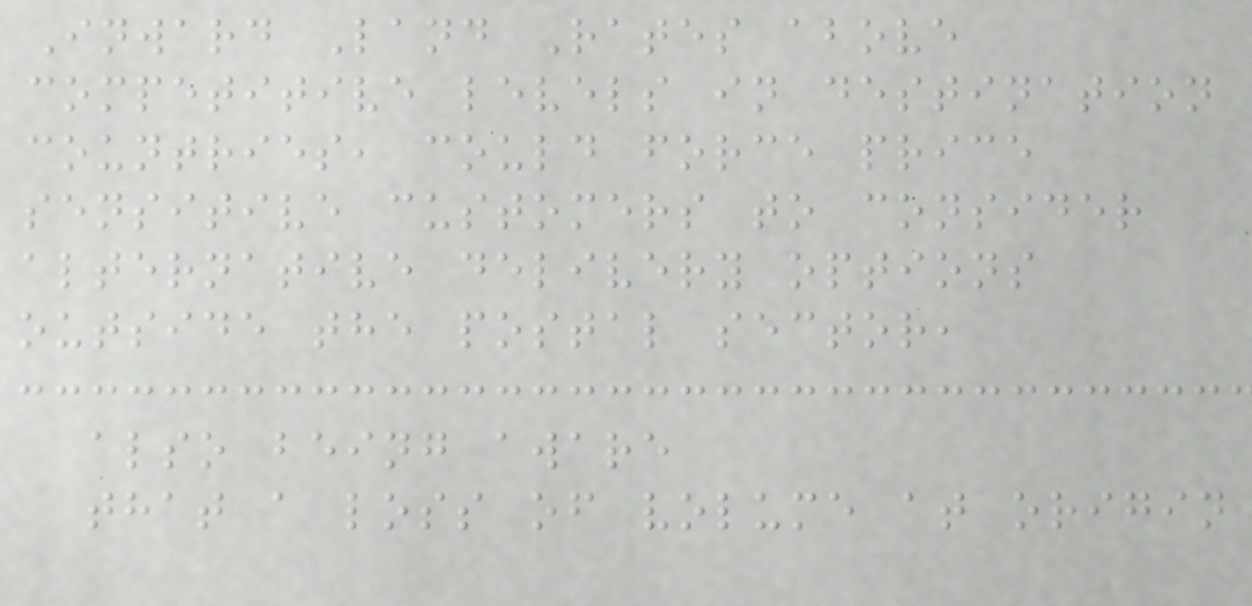Inward Land Rates above
competitive levels in destination
countries, could force price
sensitive customers to consider
alternative delivery options
outside the postal sector,
also being aware
that a loss of volume at origin
